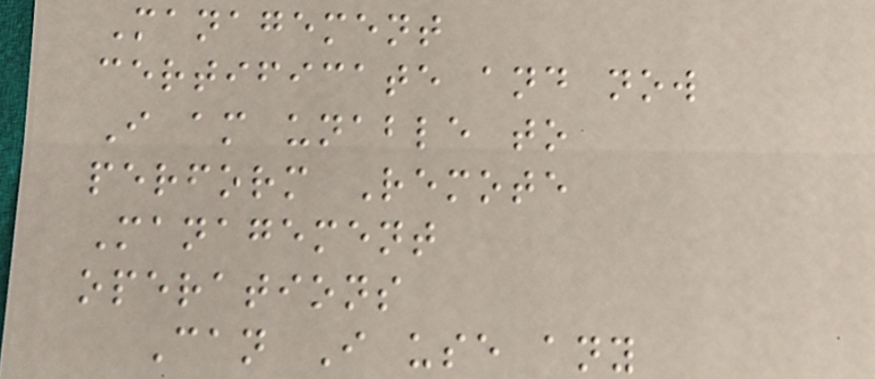Management
certificate and now
I am unable to
perform Remote
Management
operations
Can I use any
